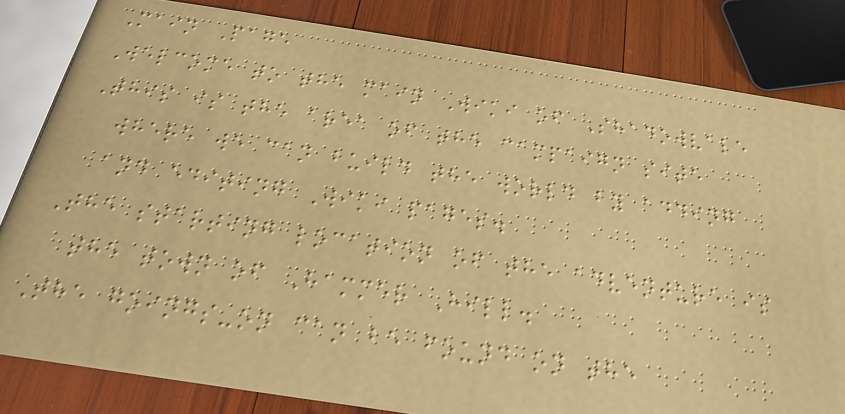Main Page
Welcome to the main Wiki of Shadowvale
This is the area of the campaign site
where we can build the world by adding
and editing Wiki pages.
The starting location of the adventure is
the town of Hammer Hill.
The goings-on can be found on the
